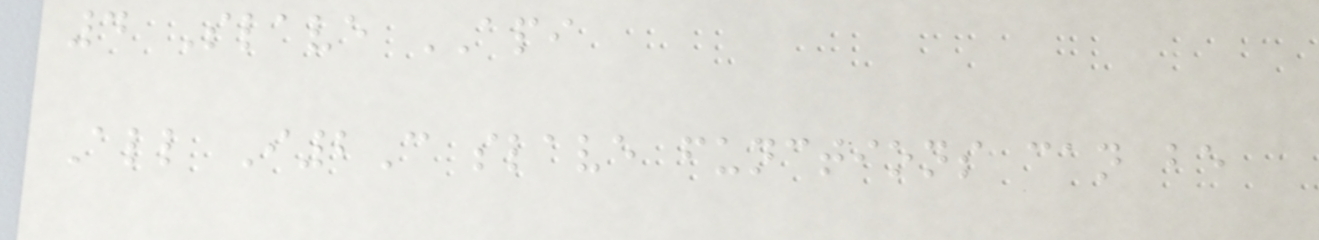4 Slave API
All I2C slave functions can be
